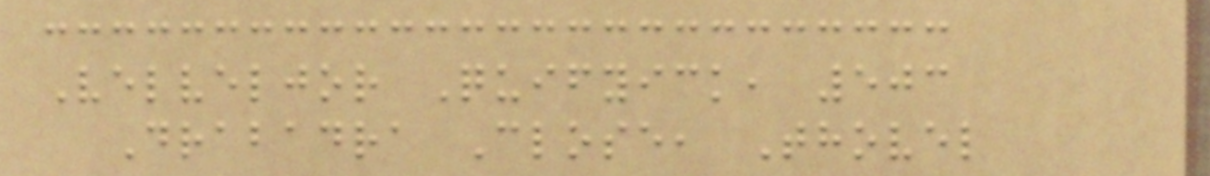Velveljor Quifyick, 503
Drabadra Close, Thovel
